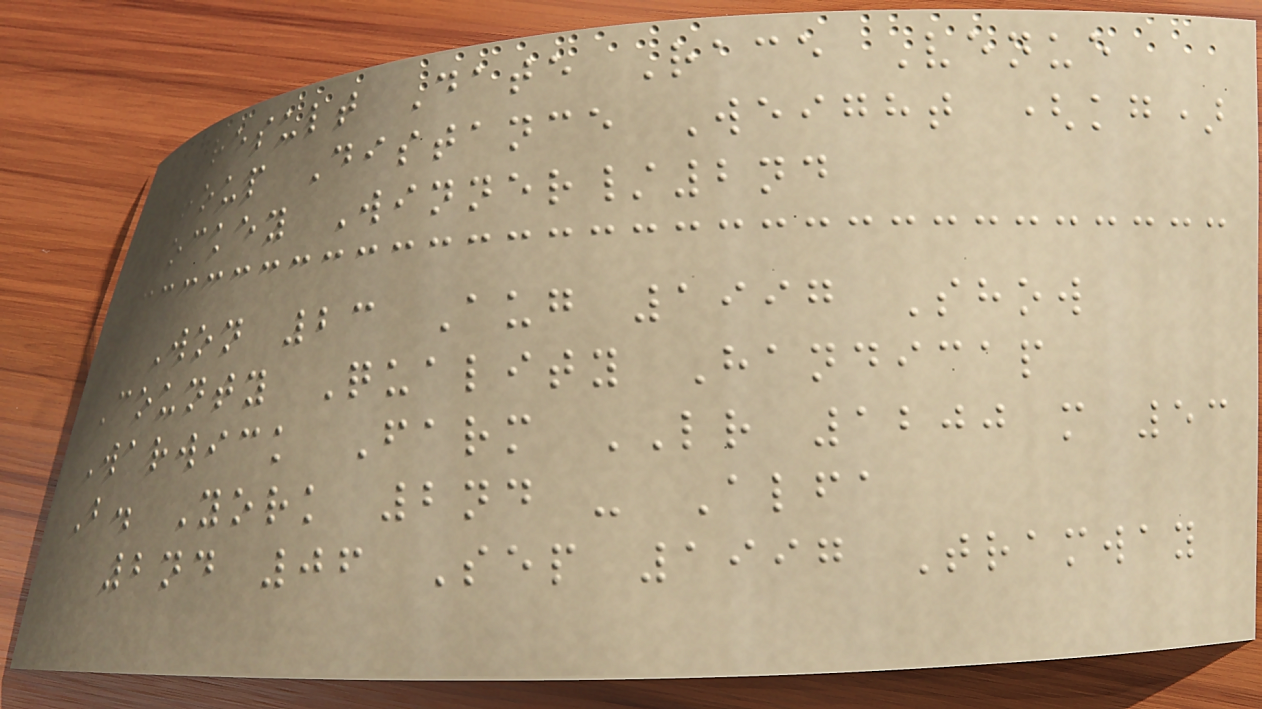Result Date Race Venue
Group Distance Weight (kg)
Jockey Winner/2nd
Won 23 Aug 1997 Show
County Quality Handicap
Warwick Farm LR 1200 m 53
B. York 2nd - Alfa
2nd 06 Sep 1997 Tramway
